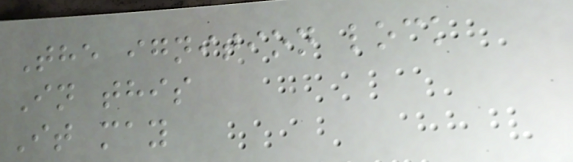The ignition lock
In this
It may
